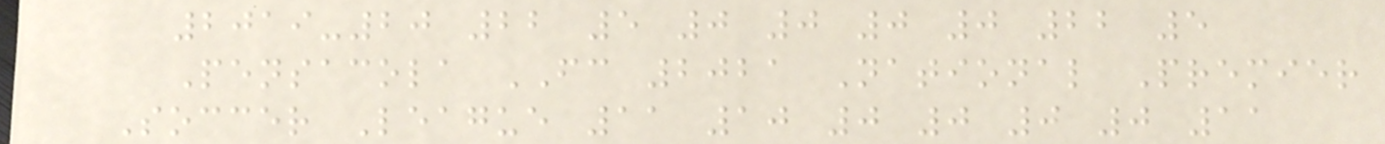2019-20 22 5 0 0 0 0 22 5
Pensacola FC 2021 National Premier
Soccer League 11 10 0 0 0 0 11
